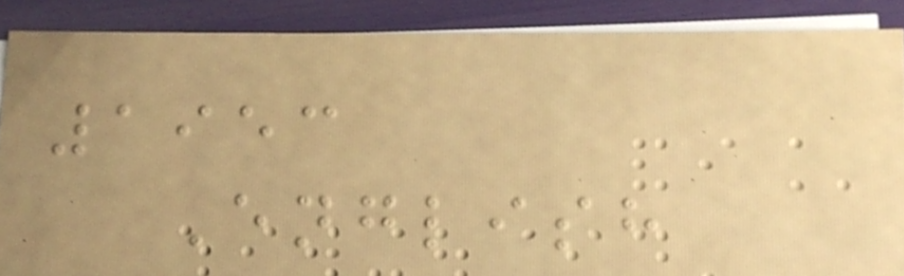1953
English
